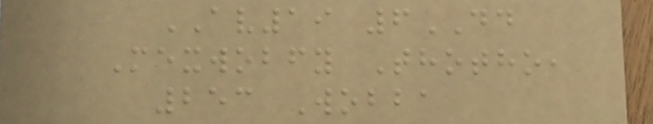AV19 6DD
Mexwobfy Thotho,
253 Wobba
